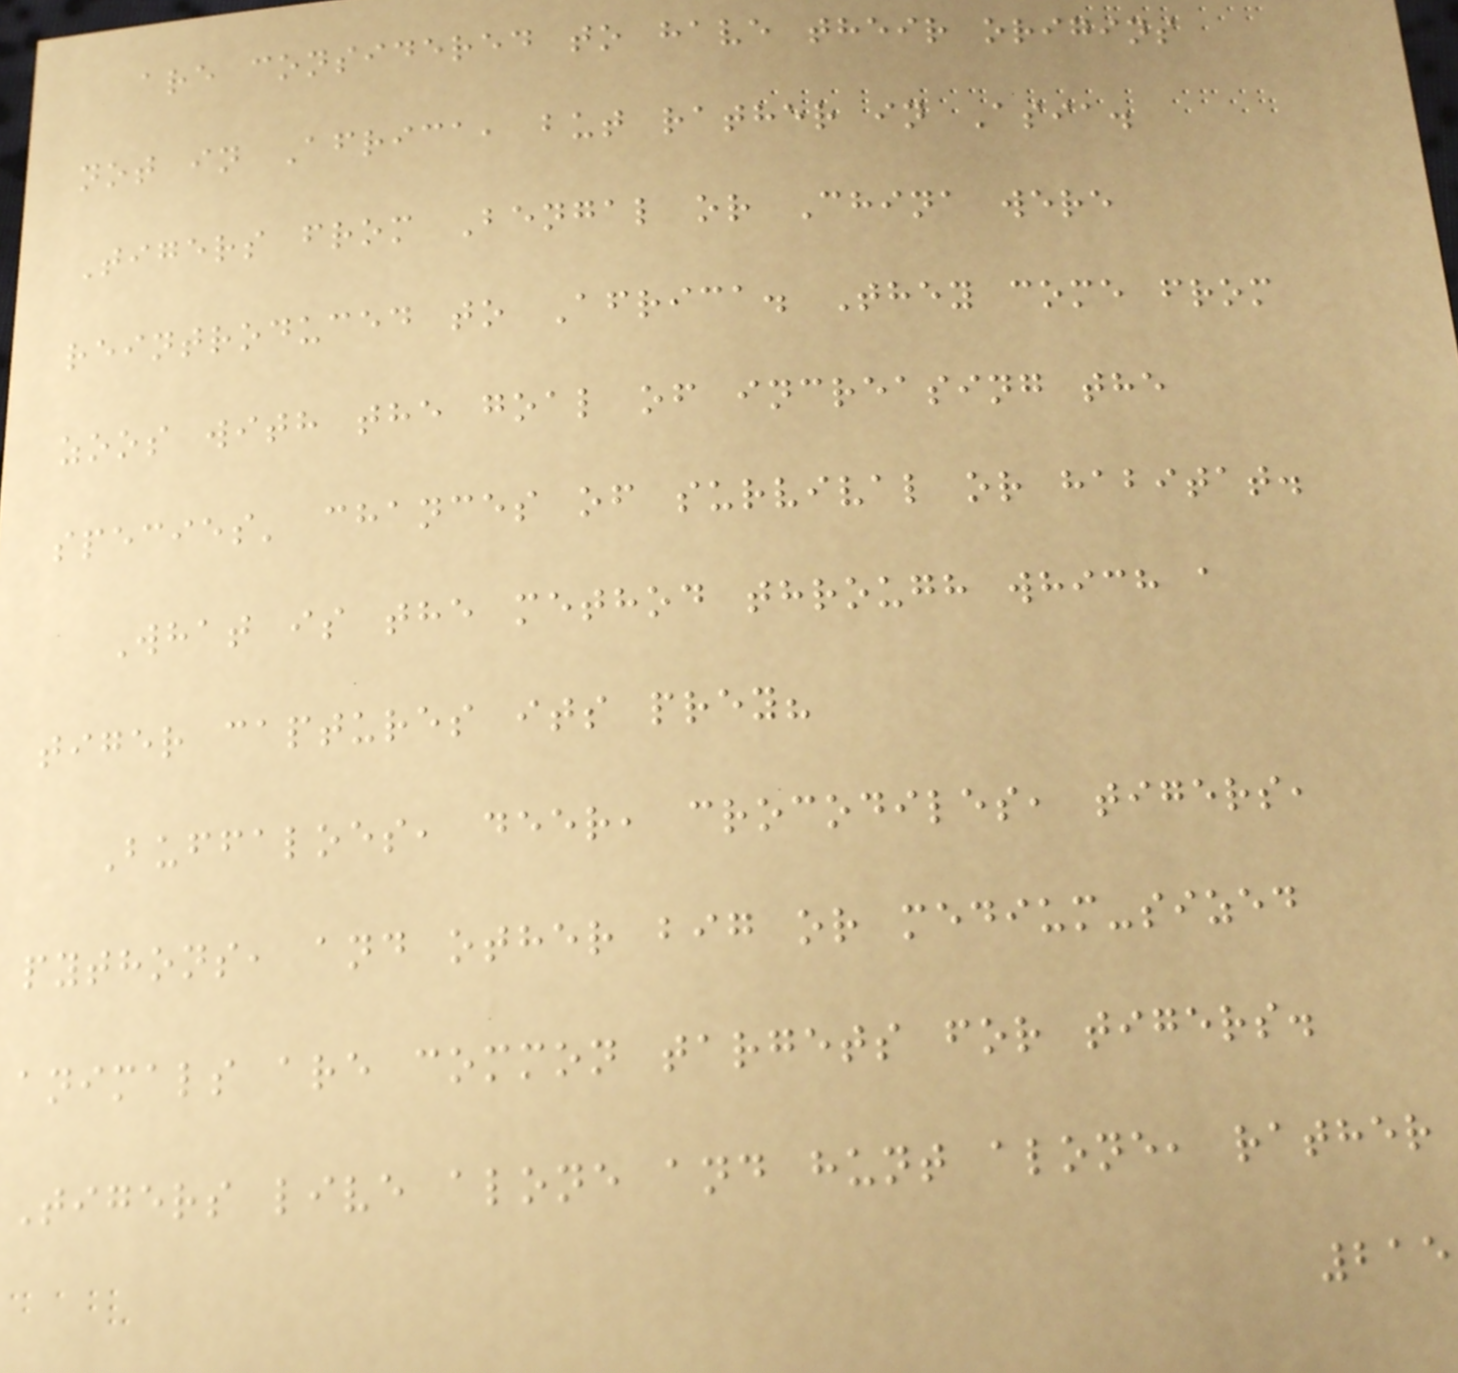are considered to have their origins
not in Africa, but rather in Asia.
Tigers from Bengal or China were
reintroduced to Africa. They come from
zoos with the goal of increasing the
species' chances of survival or habitat.
What is the method through which a
tiger captures its prey?
Buffaloes, deer, crocodiles, tigers,
pythons, and other big or medium-sized
animals are common targets for tigers.
Tigers live alone and hunt alone, rather
215
